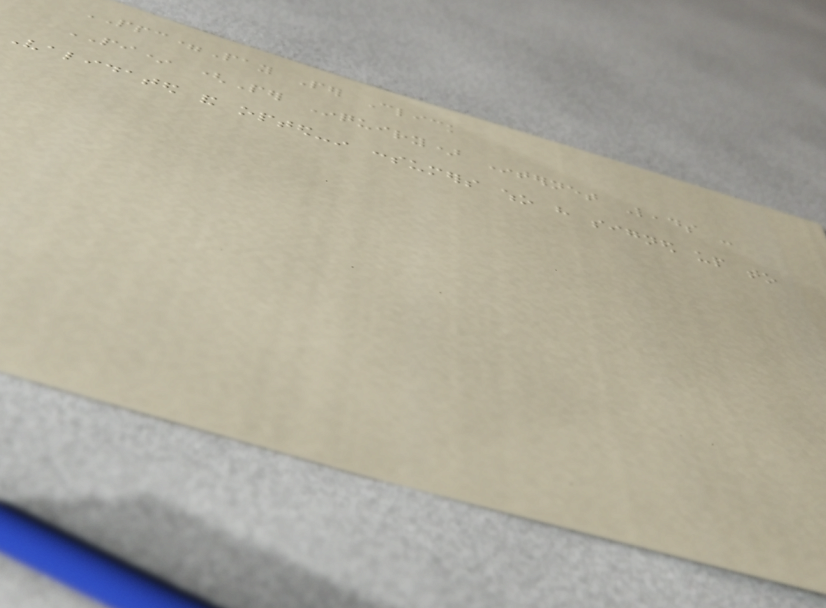PPC=Pay Per Click
PI* (Per Inquiry) Internet Leads -
Validated and opted-in consumers who have signed up to
